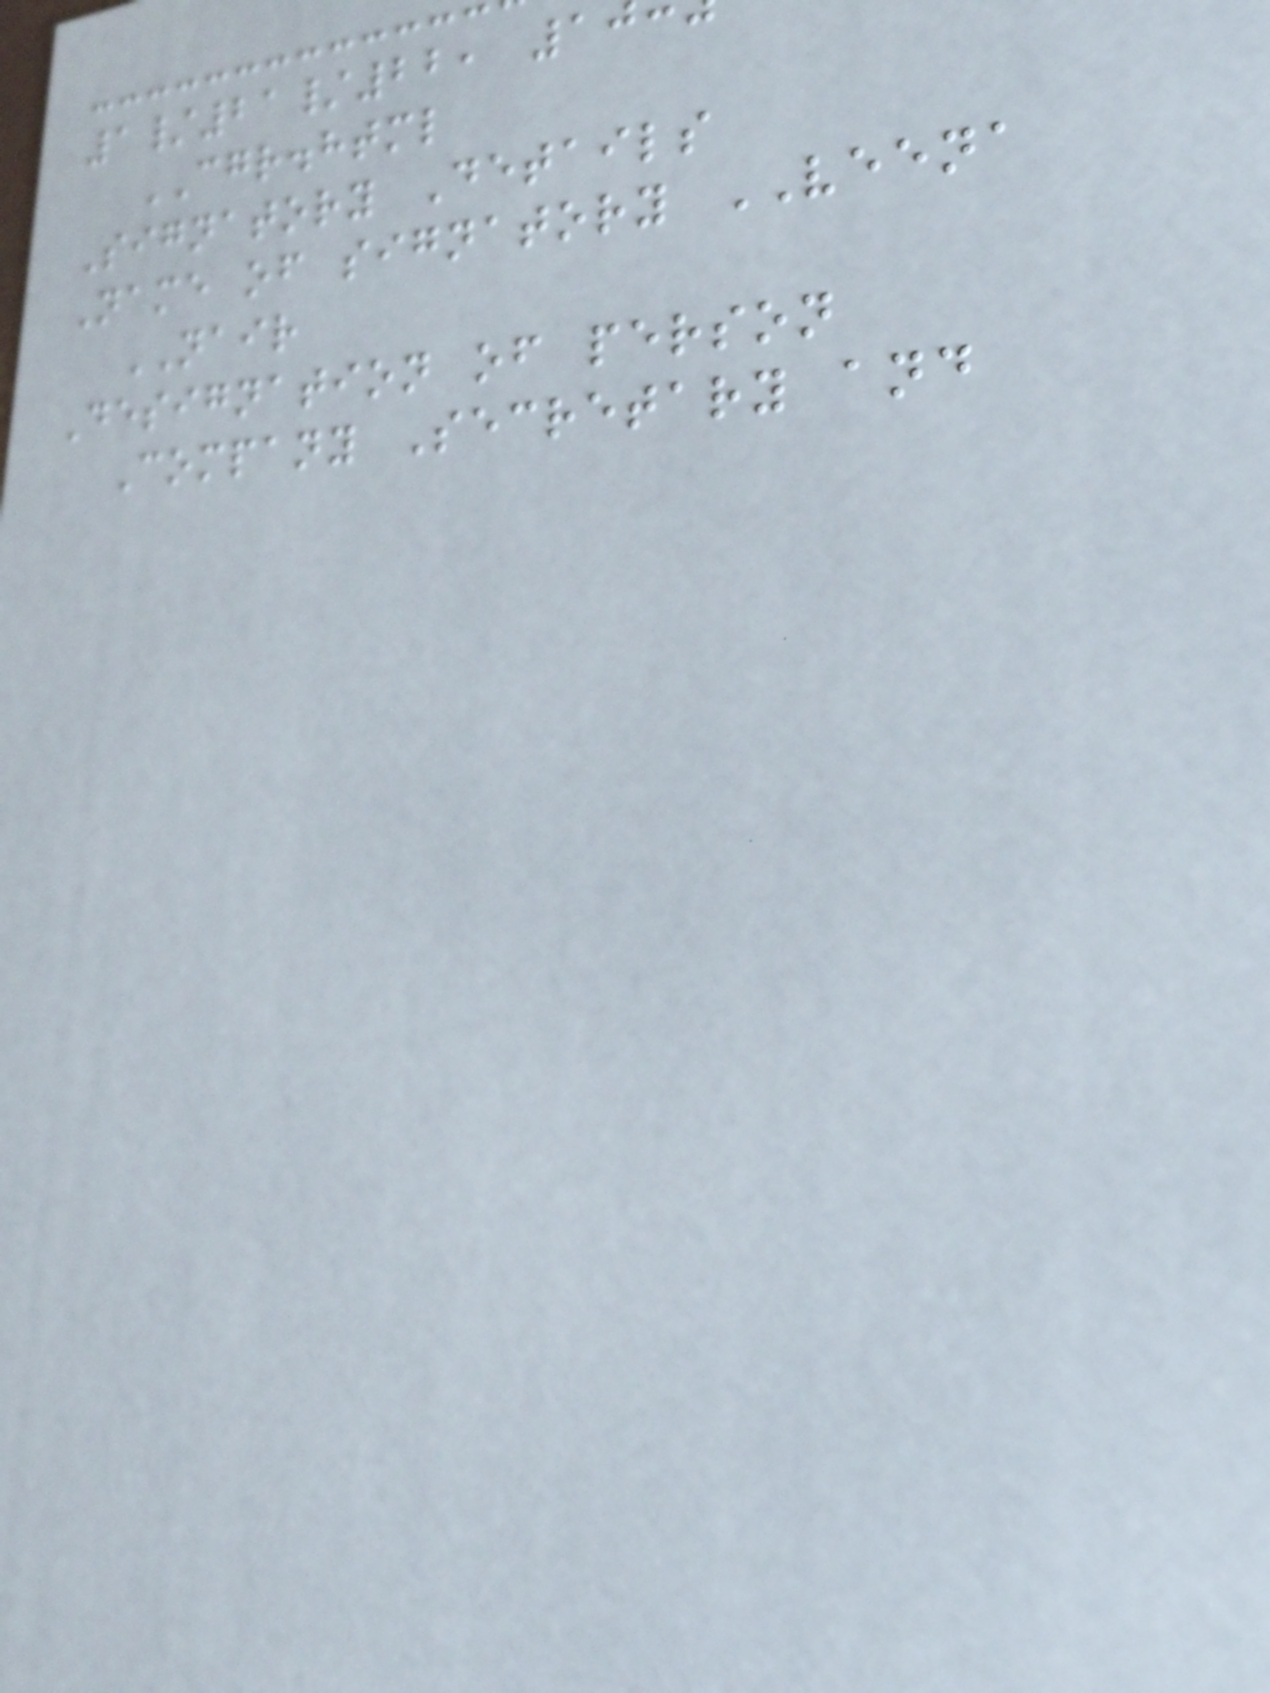1/21/22, 1
CGR.html
Signatory Details
Name of signatory VEENA
NAIR
Designation of person
Company Secretary and
